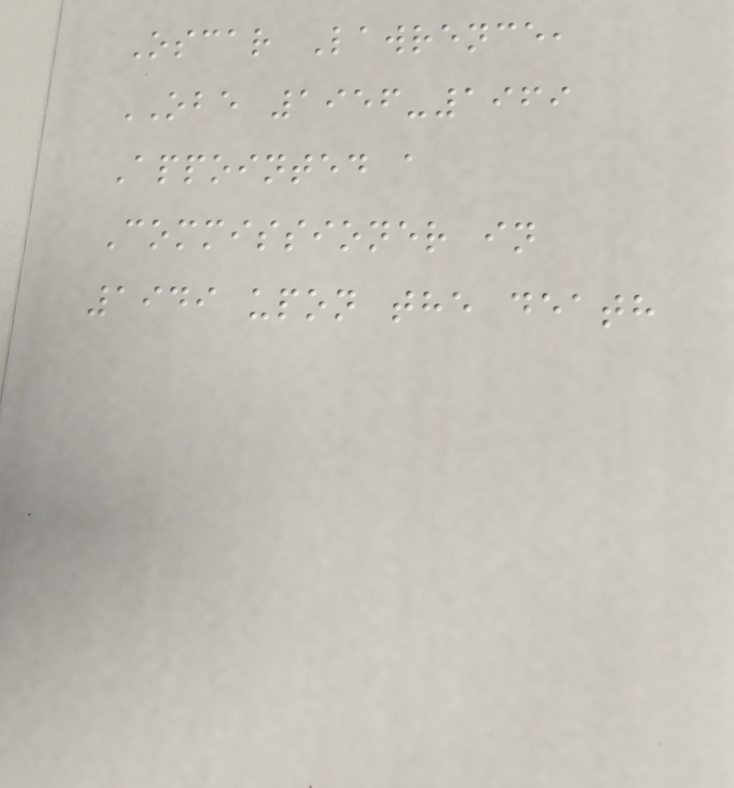Oscar Lawrence,
OBE 1956-1969
Appointed a
Commissioner in
1949 upon the death
